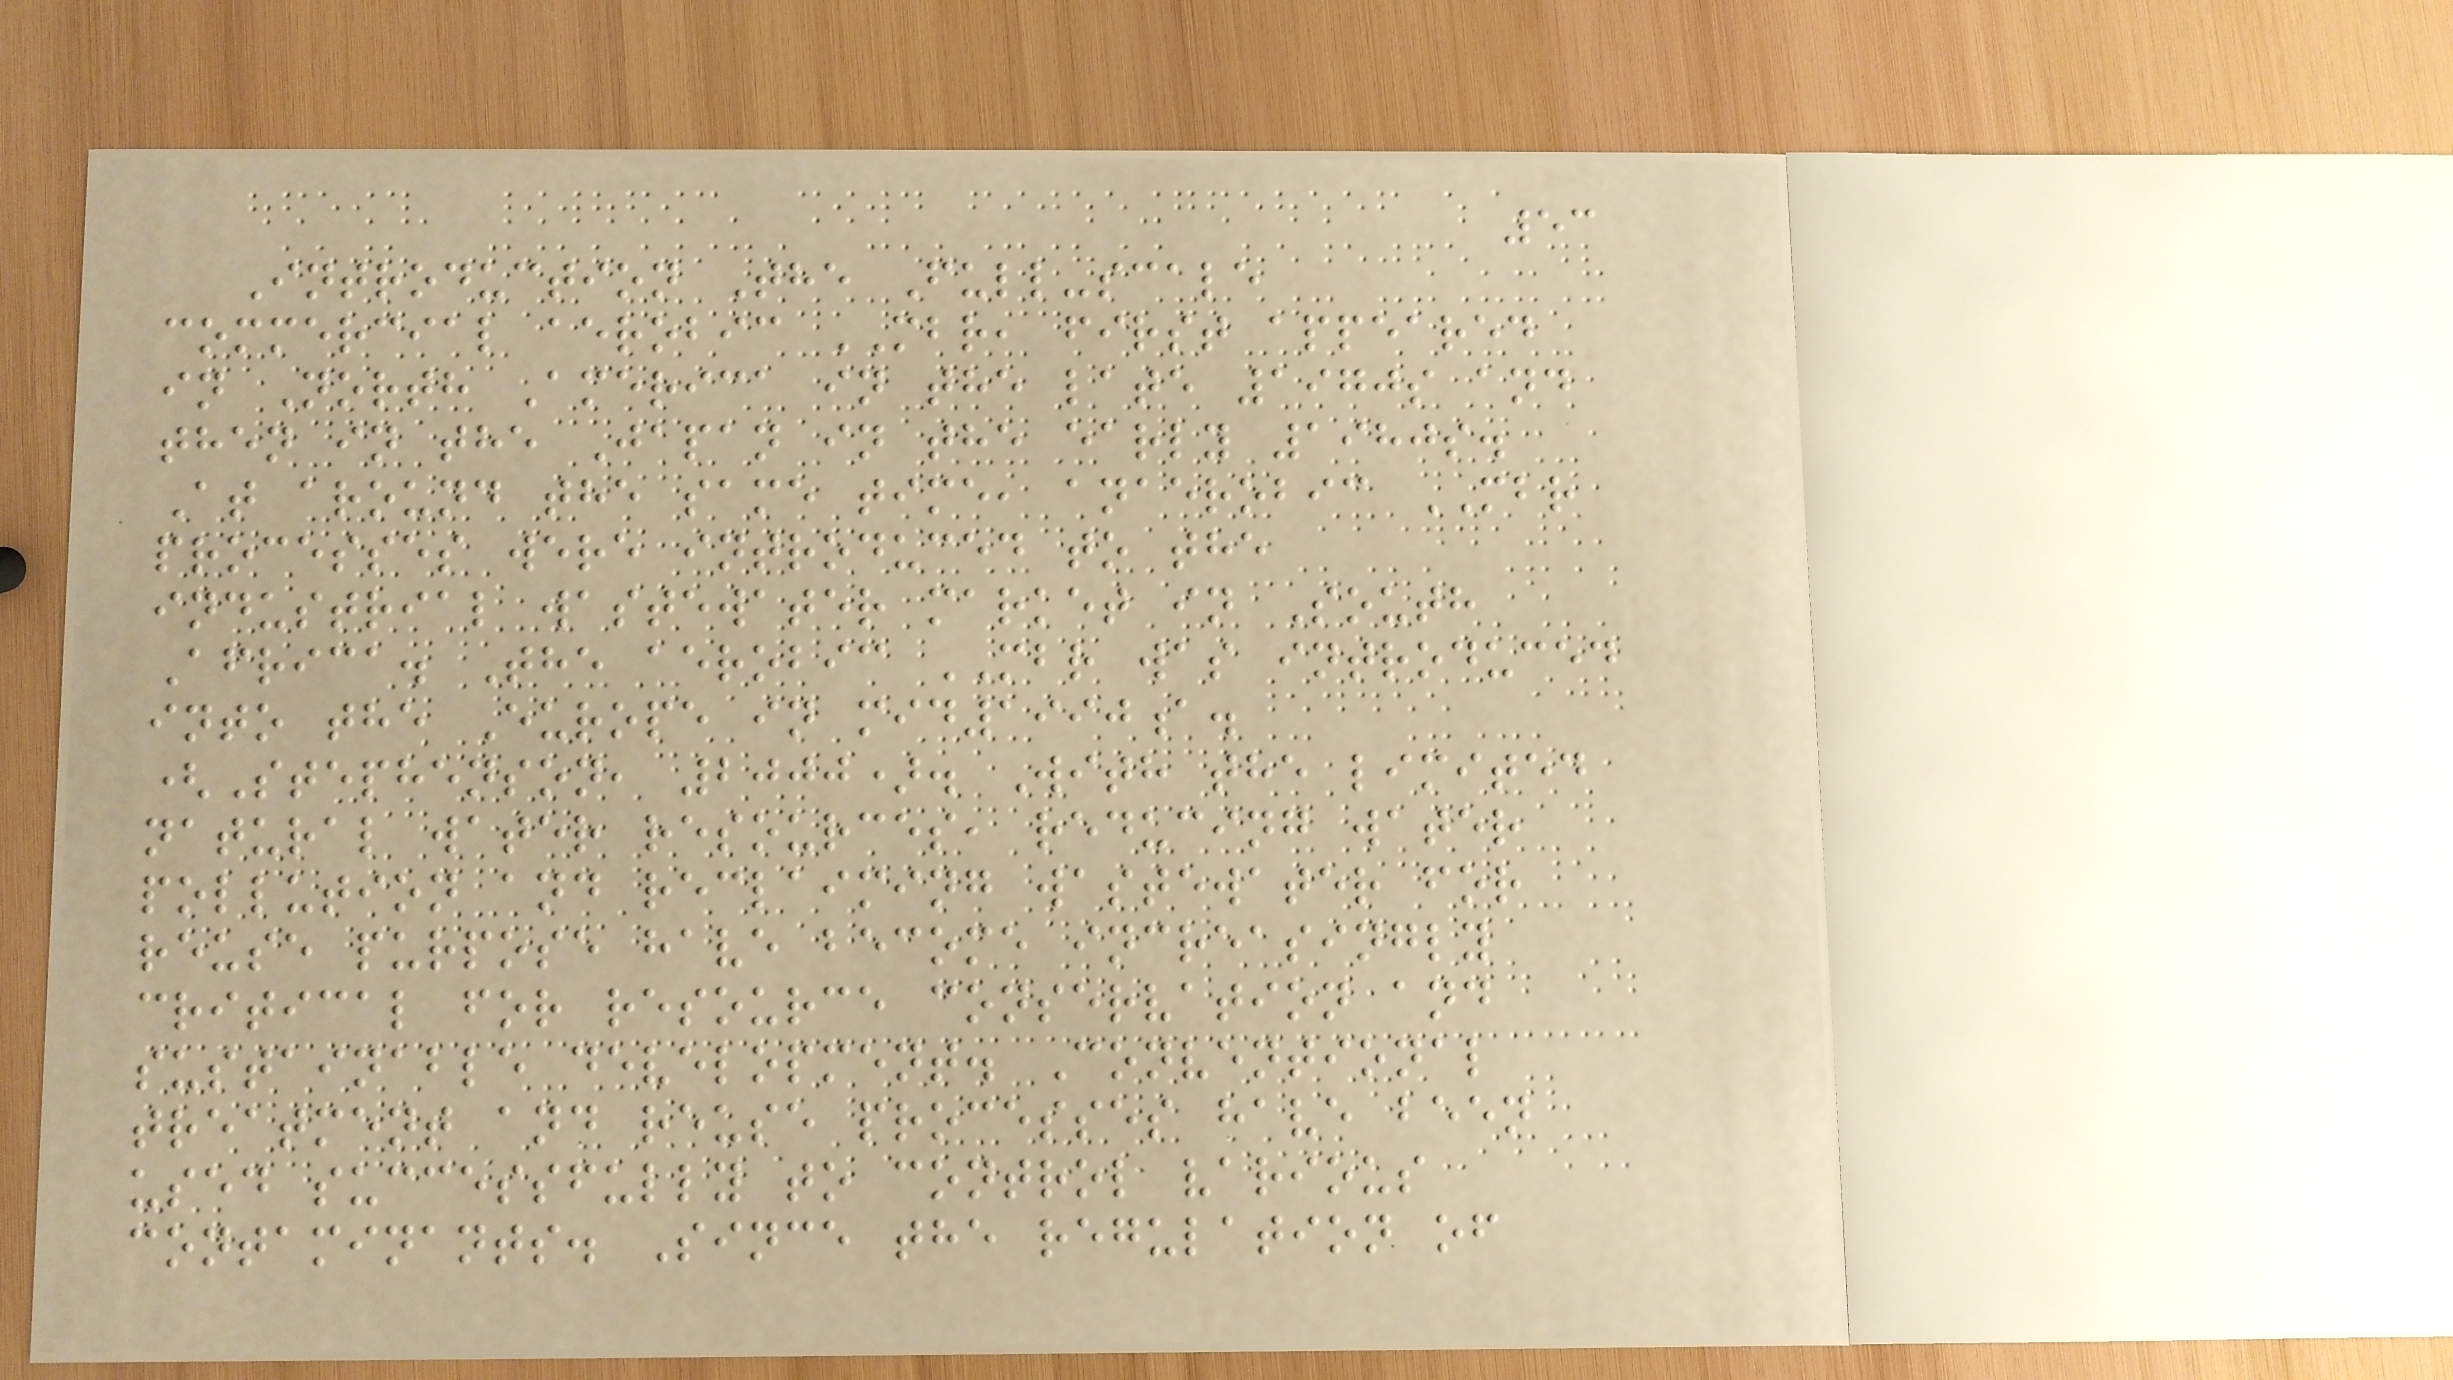53
Introduction The Full-scale
commercial aerobic MBR, first appeared
in North America in the late 1970s and
then in the Japan in the early 1980s.
At around the same time, anaerobic MBR
processes were introduced to the
industrial wastewater market in South
Africa. The aerobic MBR was introduced
into the Europe in mid1990a.
(Stephenson, 2000). With the limited
natural water resources, reducing water
pollution and reclaiming wastewater for
reuse purpose have become increasingly
critical for resource conservation and
sustainable development. Conventional
treatment and reuse processes have been
used successfully to control various
contaminants. Since the regulation of
